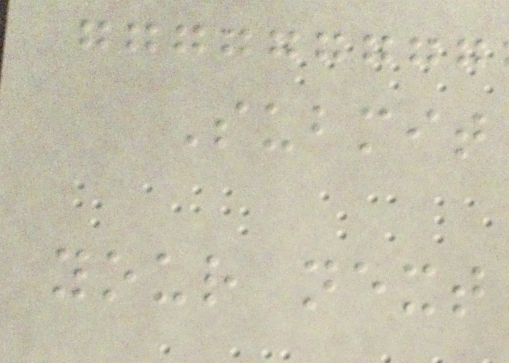Submit
your next
